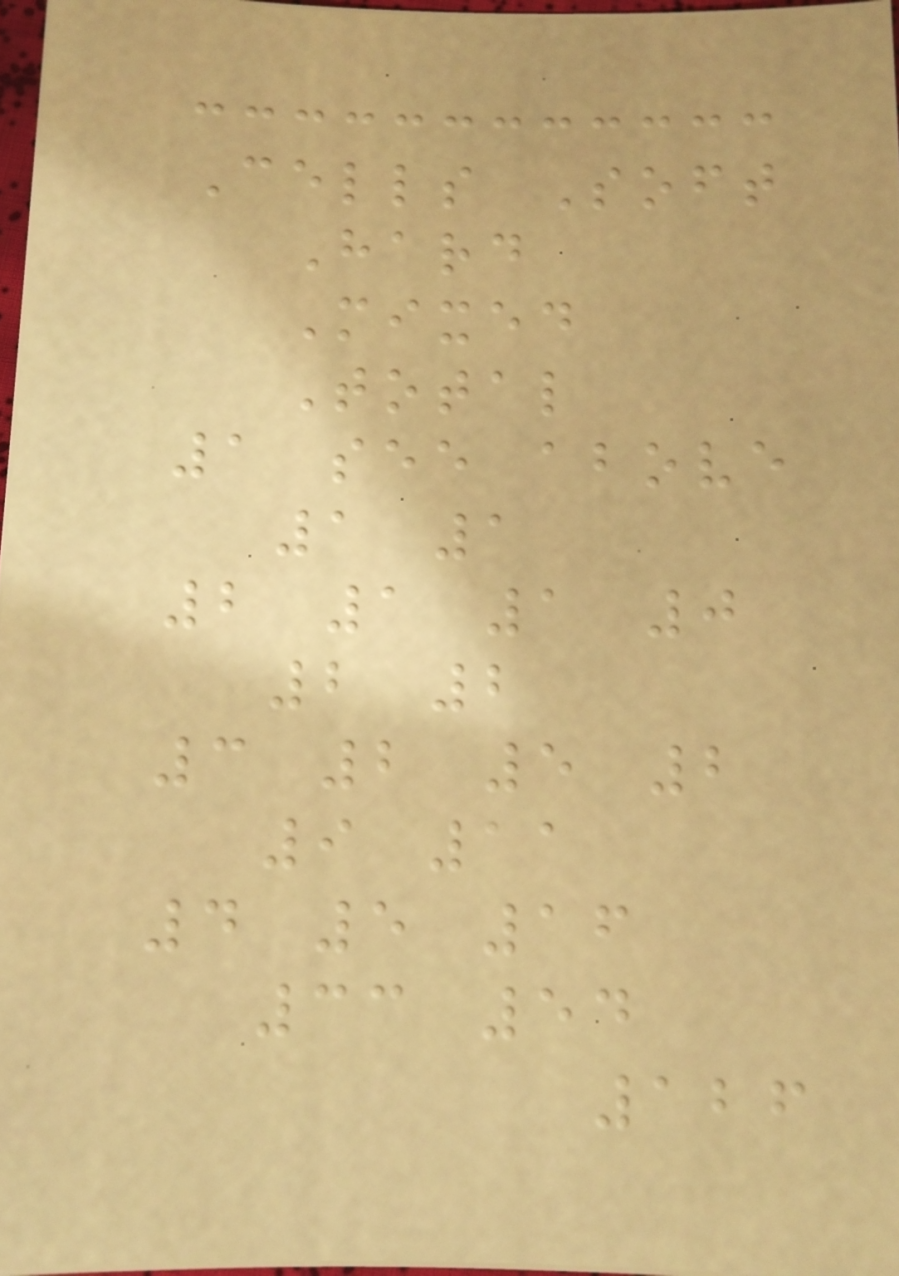Cells Soft
Hard
Mixed
Total
1 see above
1 1
2 1 1 0
2 2
3 2 5 2
9 11
4 5 16
33 54
126
